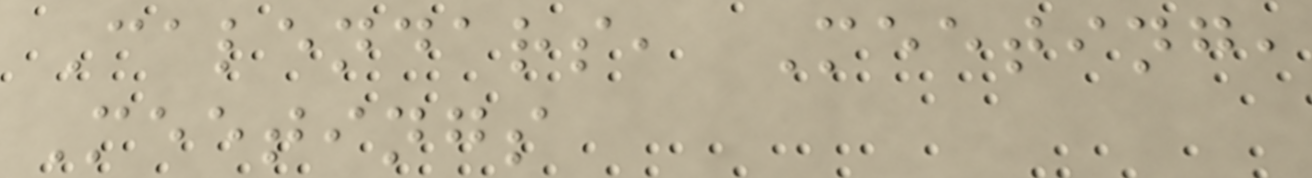Calendars, Meeting,
Meetings
